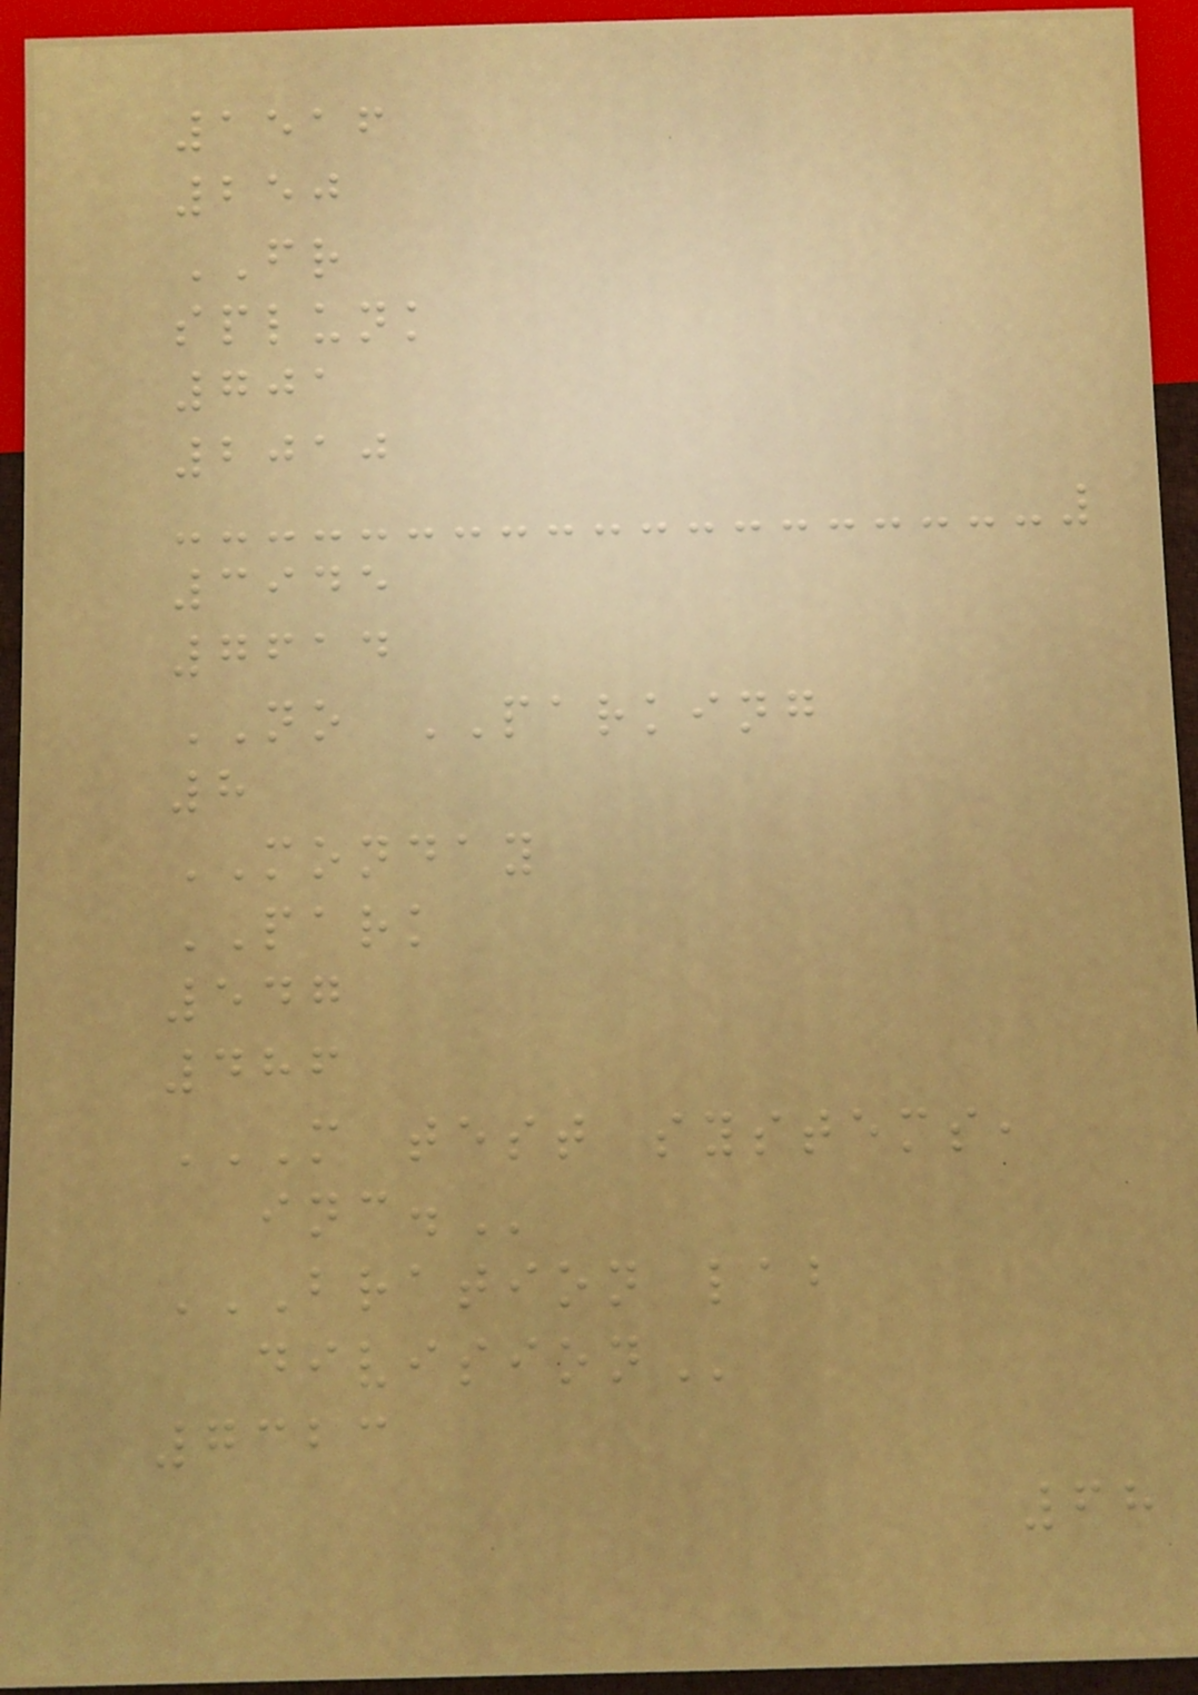1516
250
FR
splunk
701
2010
3945
7614
NO PARKING
8
MONDAY
PARK
547
486
M TEST SYSTEMS,
INC.
BRATION LAB
DIVISION
7323
68
